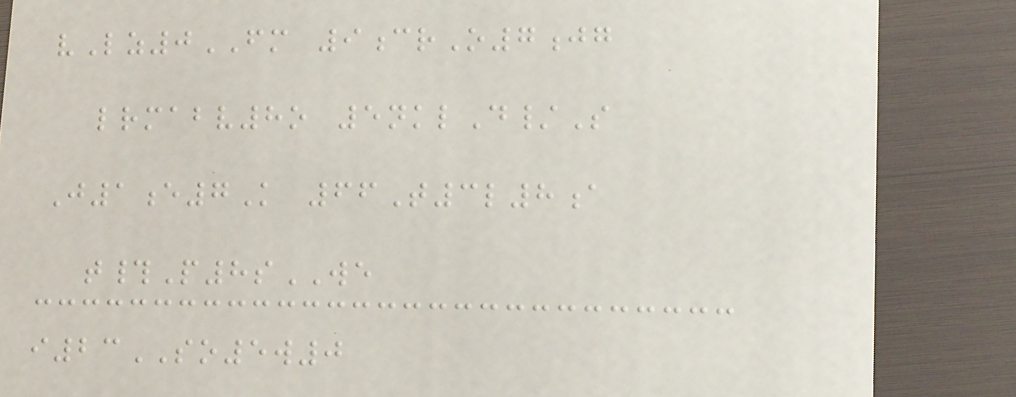vLz0FM 9crO7jg
lrmabv8o 5nklD/S
J1e7K 66T3l8a
t#P8sWE
i23SO5w0
